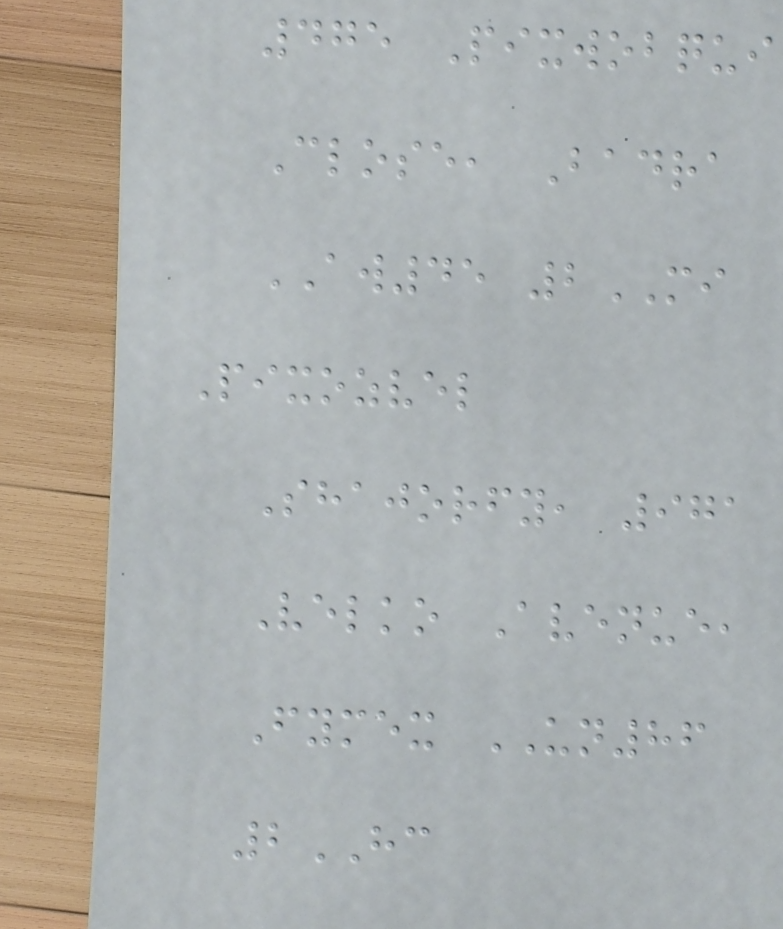475 Pixwobqui
Close, Badra
AW45 2MI
Pixozvel
Shajorfy, 971
Velko Avenue,
Fymex UN86
2HC
